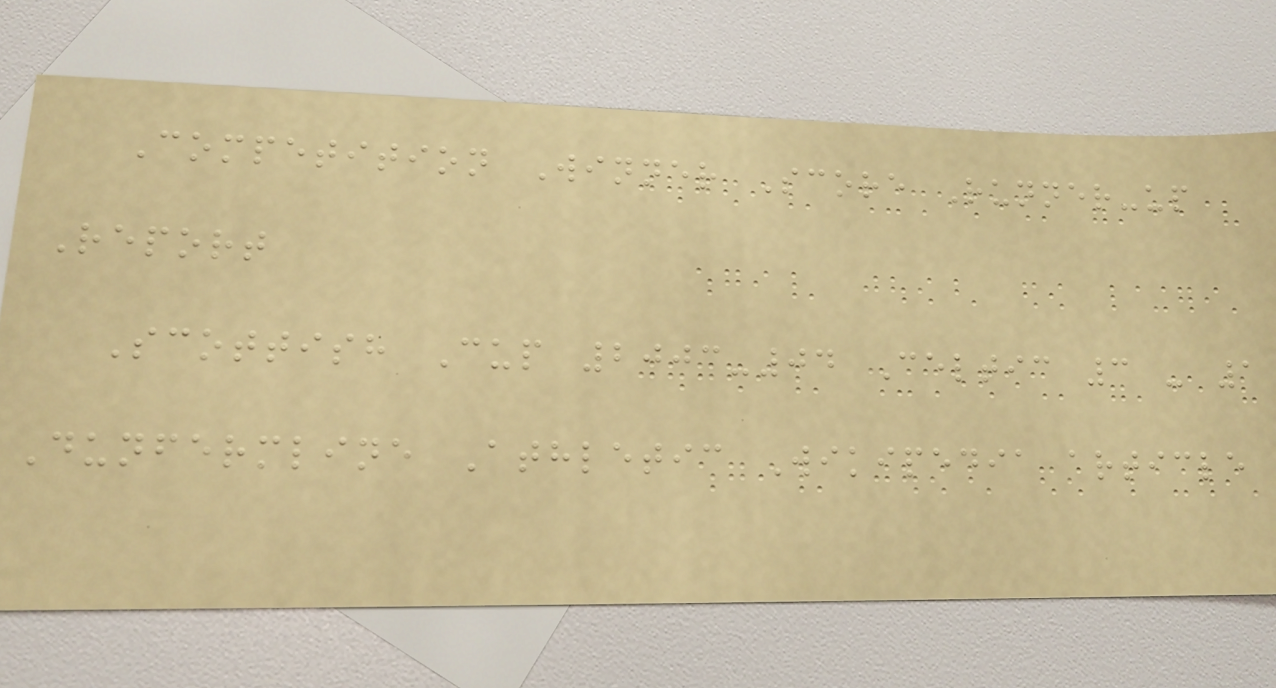Competition Winner Score Runner-up
Report
Scottish Cup 2003-04 Celtic 3 - 1
Dunfermline Athletic Wikipedia article
